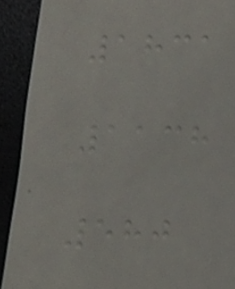1831
1138
580
